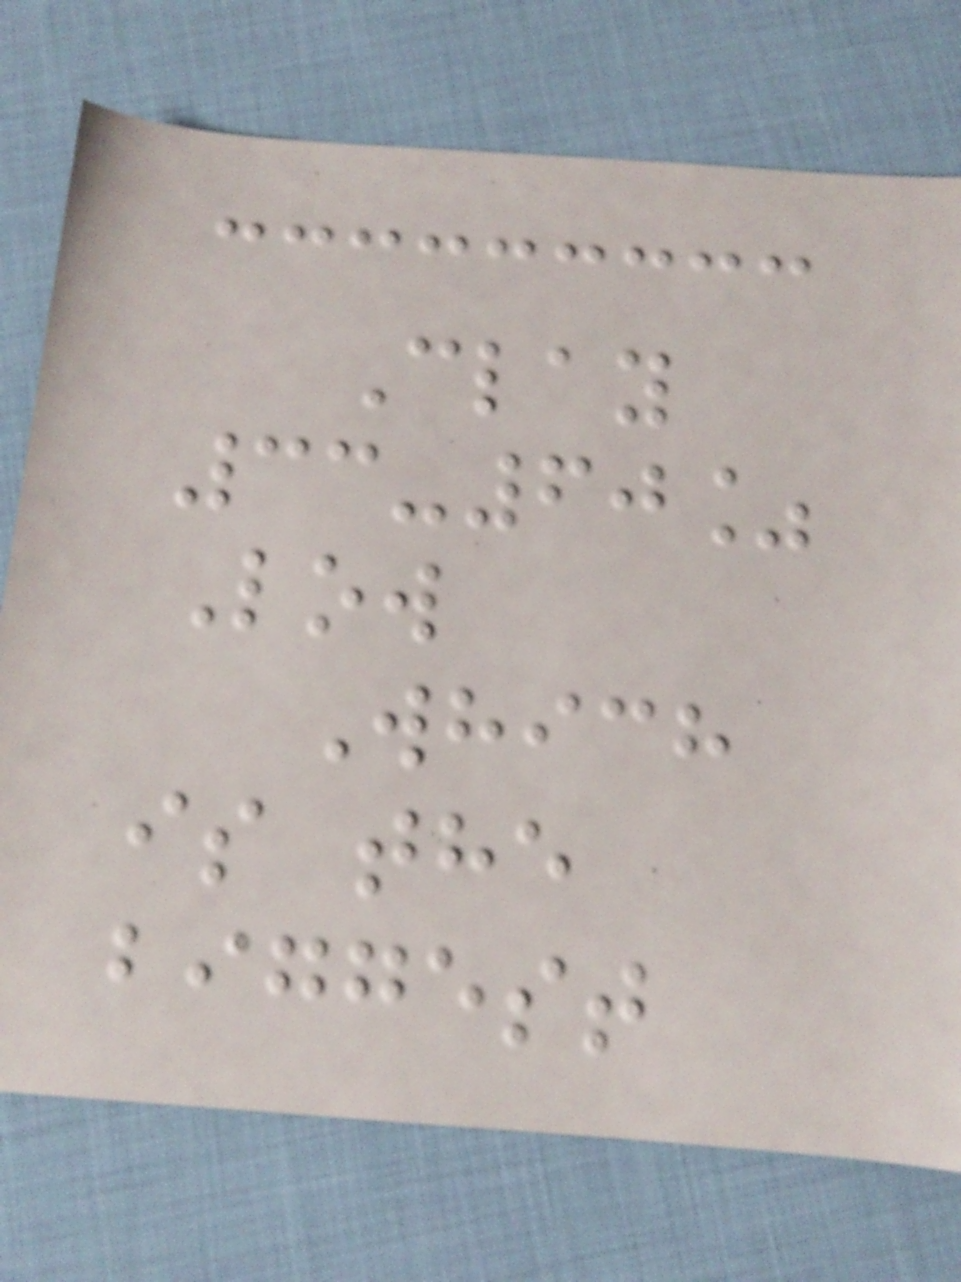Clay
33-60%
Low
Which
is the
biggest
